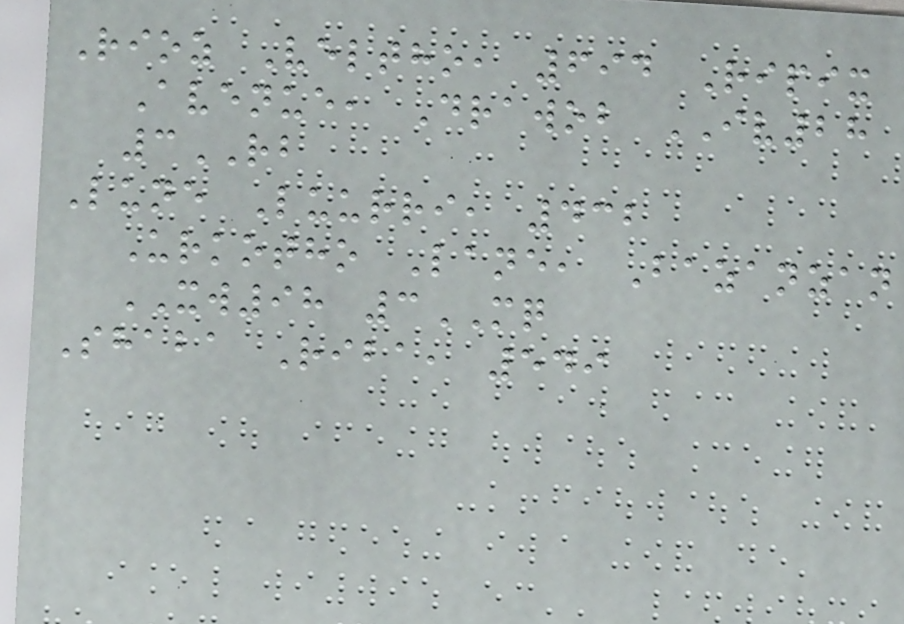Rioz Veltho, 694 Ripix
Avenue, Drawob IV28
3RB
Lune Luurri, 432
Urkotho Lane, Bazanzan
XW98 3MQ
Shaba Riba, 549
